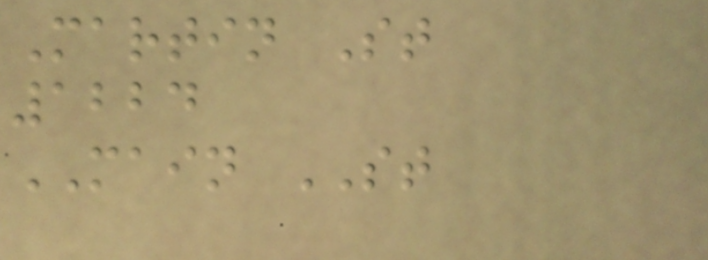Martin St
1224
MAIN ST
